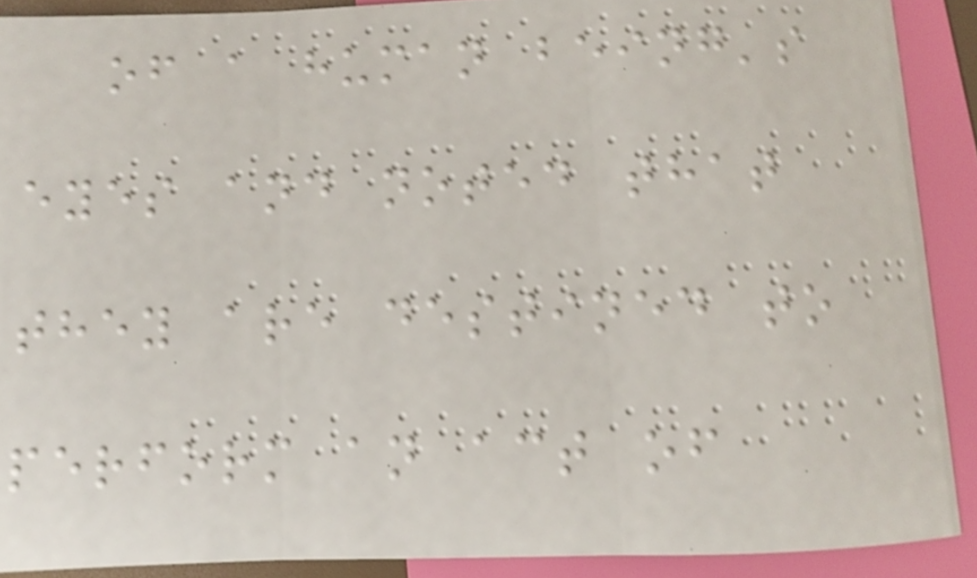of a human being's
eyes and noted that
they are destined to
perform an act of
